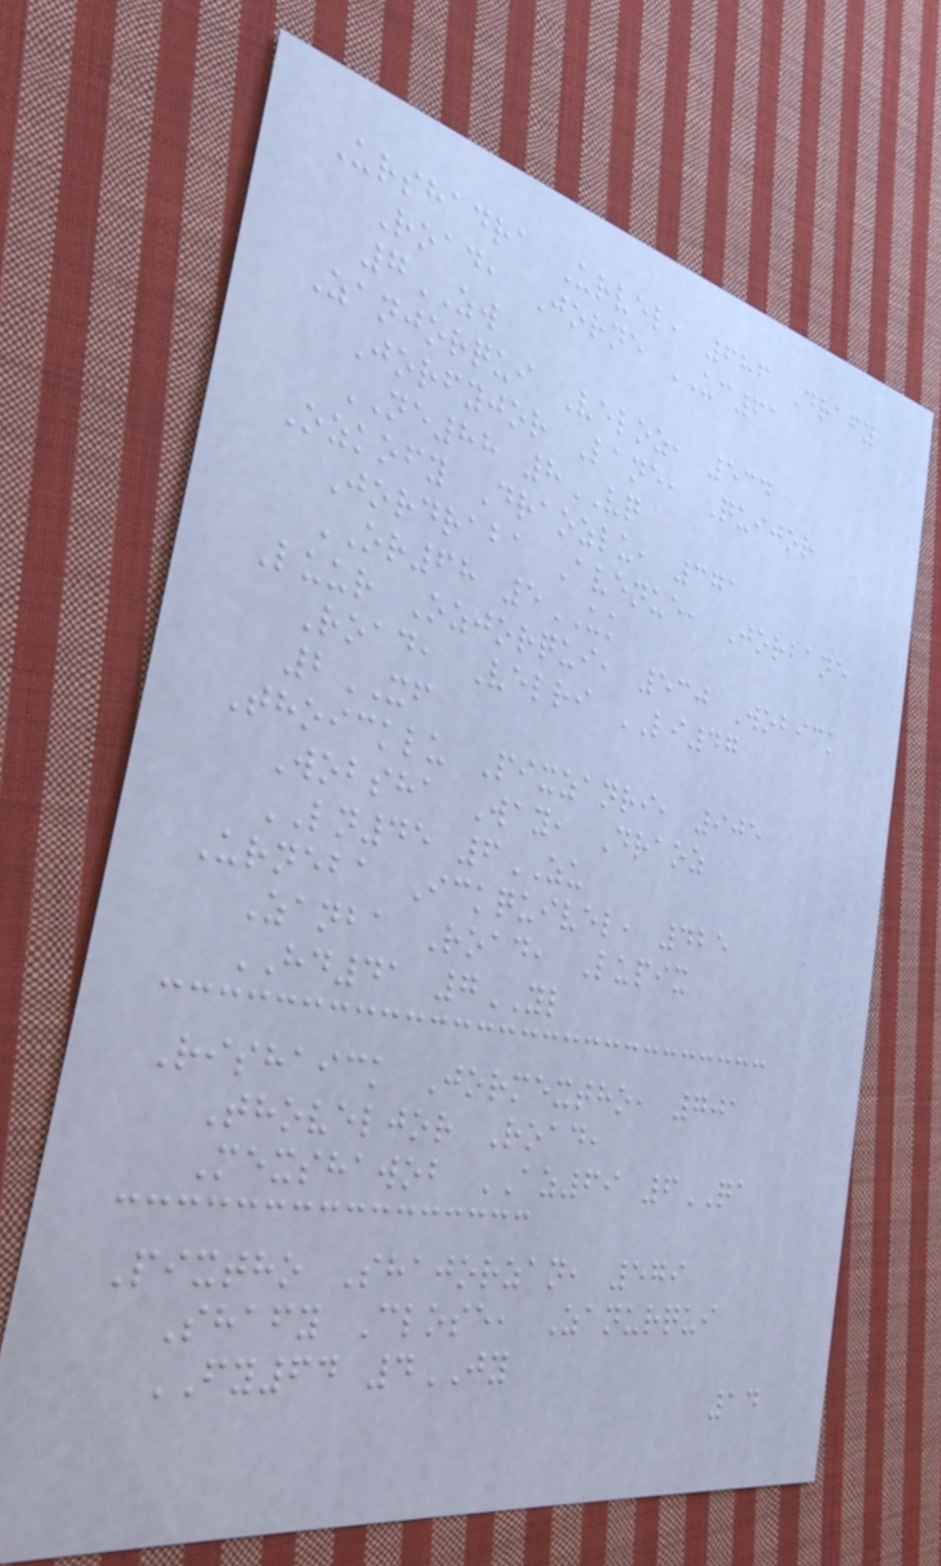Urshadra Urvel, 686 Drafy
Road, Jorne UC61
7ZW
Zanjorqui Veloz, 534
Jorfyjor Lane, Quijor
NE88 8VQ
Ozkofy Draozlu, 371
Jordraba Avenue, Jorbane
OR68 5UK
Luur Ozjorqui, 530 Wobick
Road, Velri LI47
2XF
Thoicklu Pixzanri, 905
Wobsha Way, Draoz
LN45 6ZU
Urneba Ickquivel, 425
Zanba Road, Lupix
HD41 7YL
Rishaick Jormextho, 701
Thoveljor Road,
Mexshawob AZ69 6QA
Pixtho Shajorzan, 579
Shafy Close, Zanurqui
FY64 4JY
14
